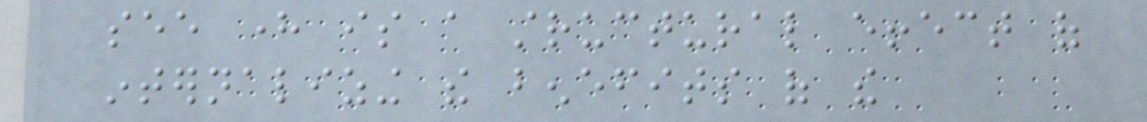see here is a structural effect of
internalizing the benefits of the
